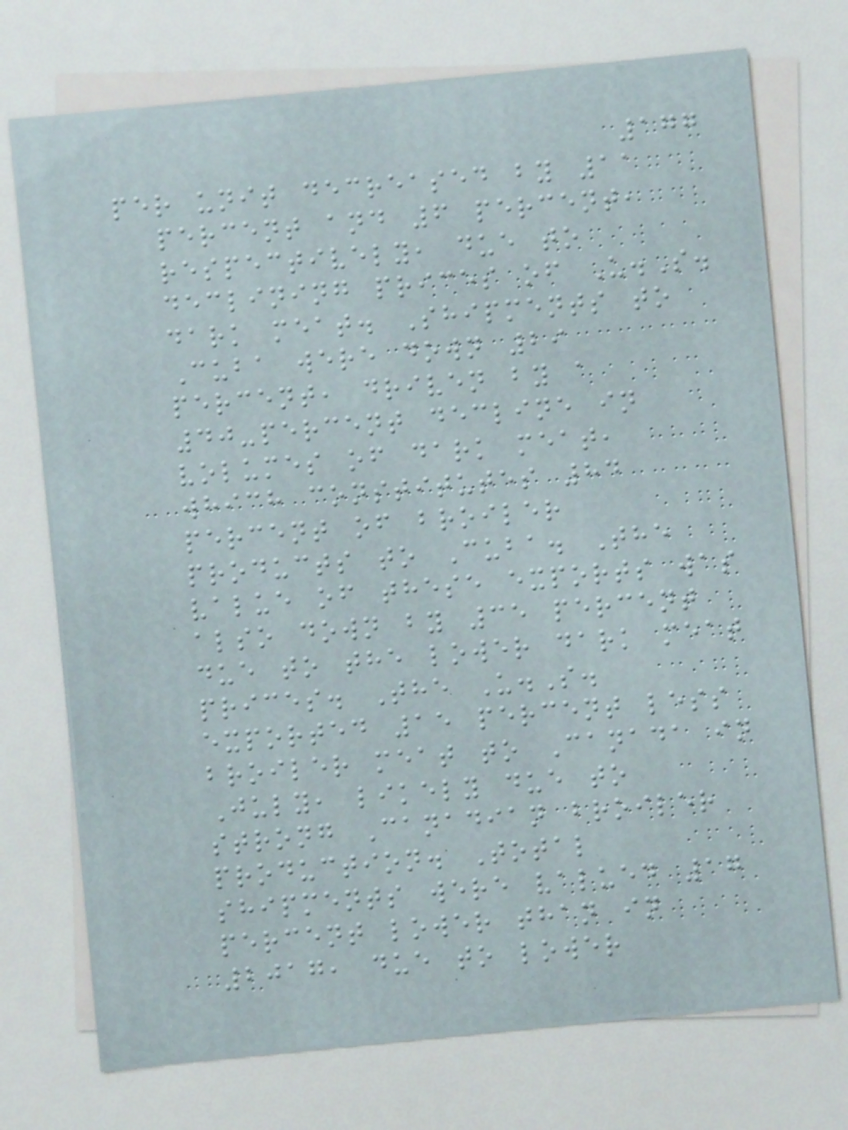177
per unit decreased by 11
percent and 6 percent,
respectively, due to
declining prices of U.S.
dark meat. Shipments to
Cuba were down 29
percent, driven by a
40-percent decline in
volumes of dark meat,
which constitutes 84
percent of broiler
products to Cuba. The
value of these exports was
also down by 35 percent
due to the lower dark meat
prices. The U.S.
exported 15 percent less
broiler meat to Canada in
July, likely due to
strong Canadian broiler
production. Total
shipments were valued 17
percent lower than in
2017, due to lower
